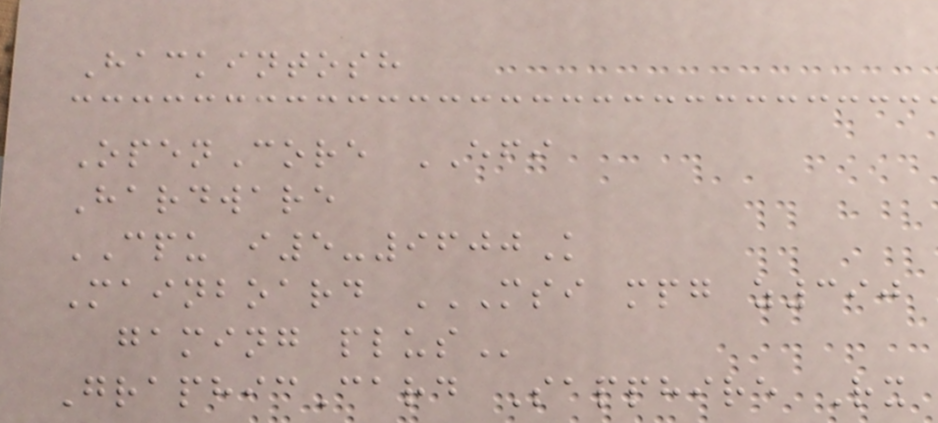Hackintosh
OpenCore EFI
Hardware
CPU i5-9600K
Mainboard MSI MPG Z390
GAMING PLUS
GraphicCard Sapphire Rx
